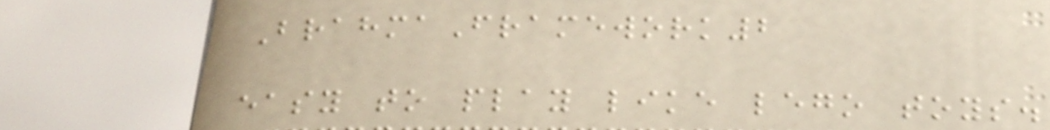BrahmaFramework2
easy to play like lego toys.
